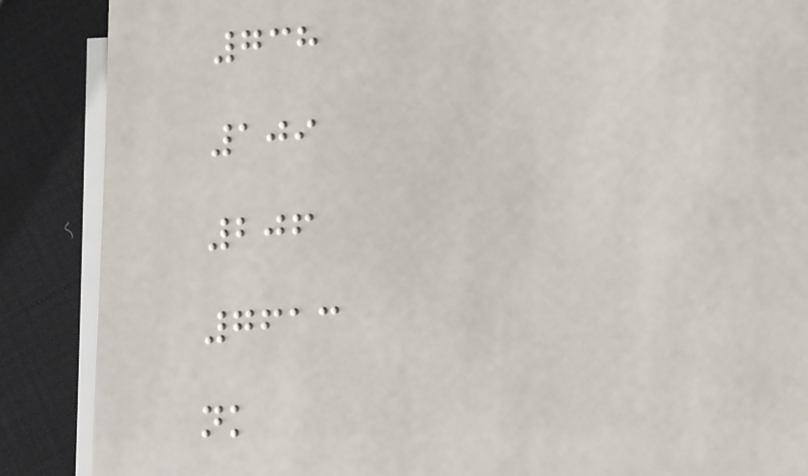738
109
206
7613
nk
